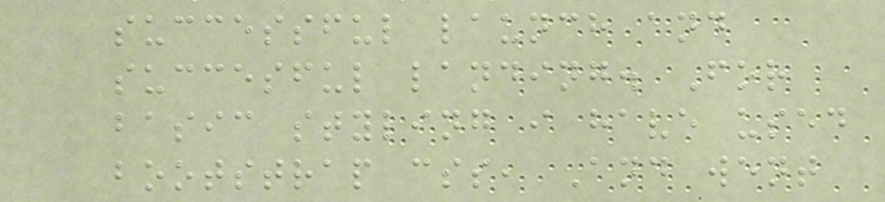successful launch and
succesful landing. For
basic styling i have used
bootstrap css, And went
